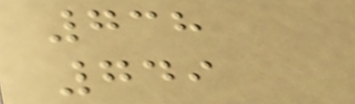738
749
